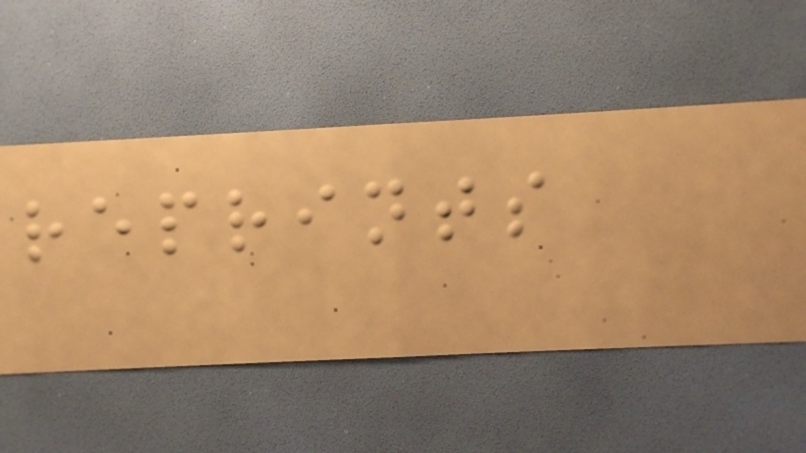reprints
